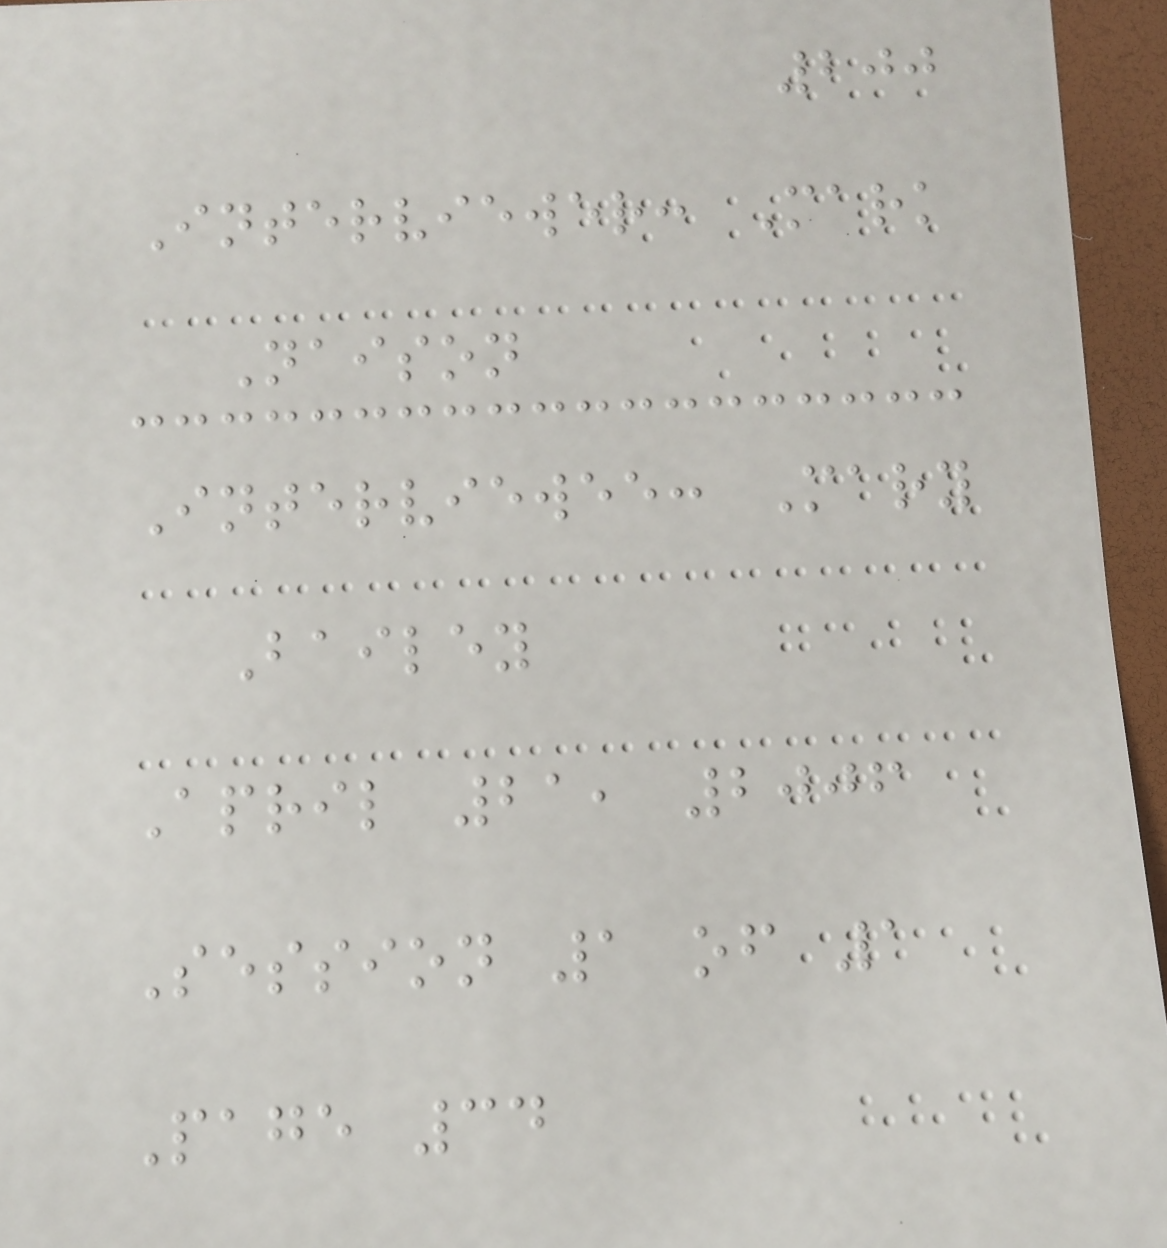200
Interviewer: Mark
Naison
Interviewee: Mary
Bailey
April 21, 2006
Session 1 of 1
Page 34
